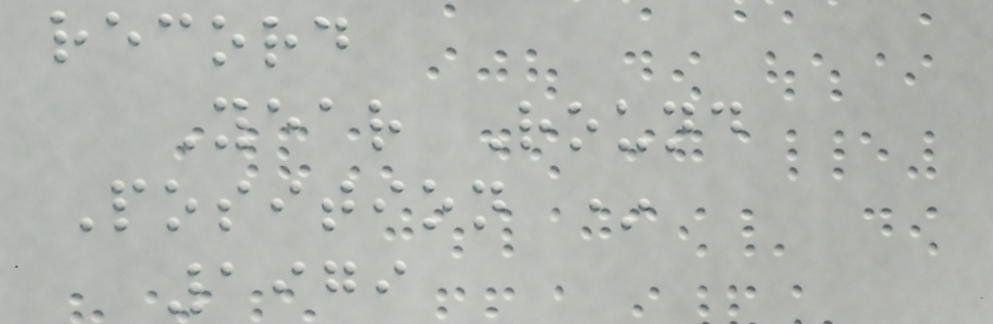record
Year Round
Position *
1979
